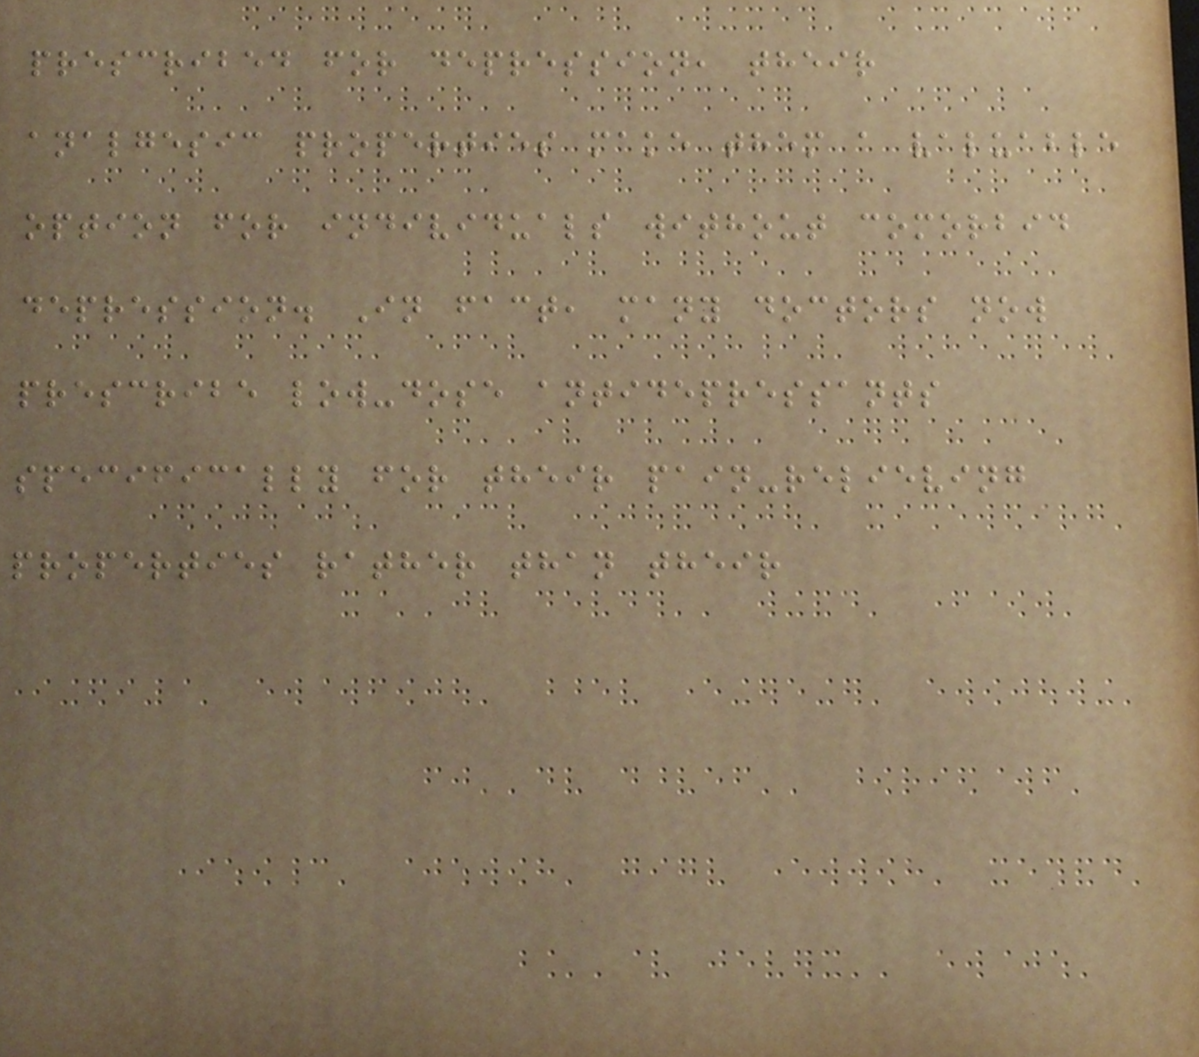prescribed for depression, their
analgesic properties make them a valuable
option for individuals without comorbid
depression. In fact, many doctors now
prescribe low-dose antidepressants
specifically for their pain-relieving
properties rather than their
